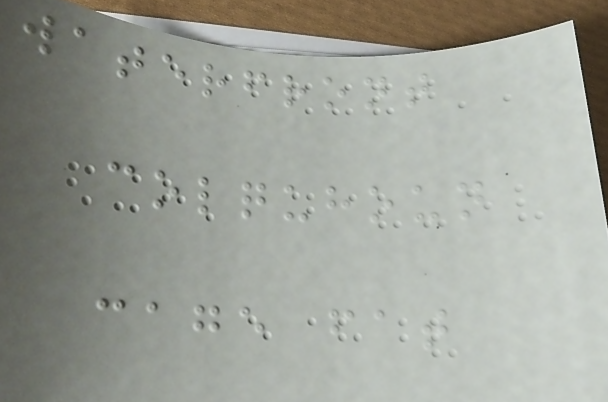waterfront
colquhoun
cage fat
